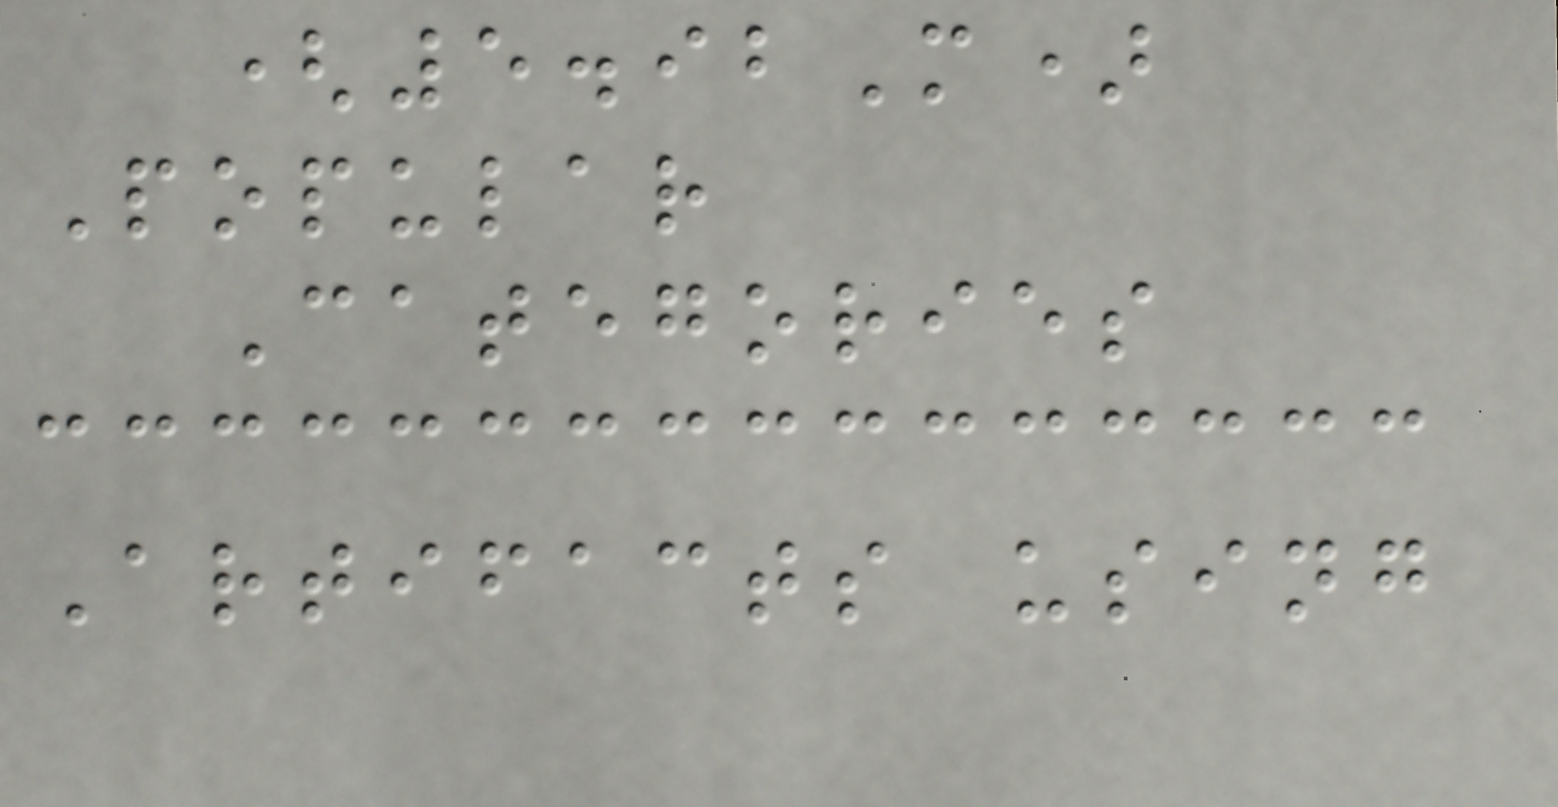(5.92M)
Popular
Categories
Artifacts using
